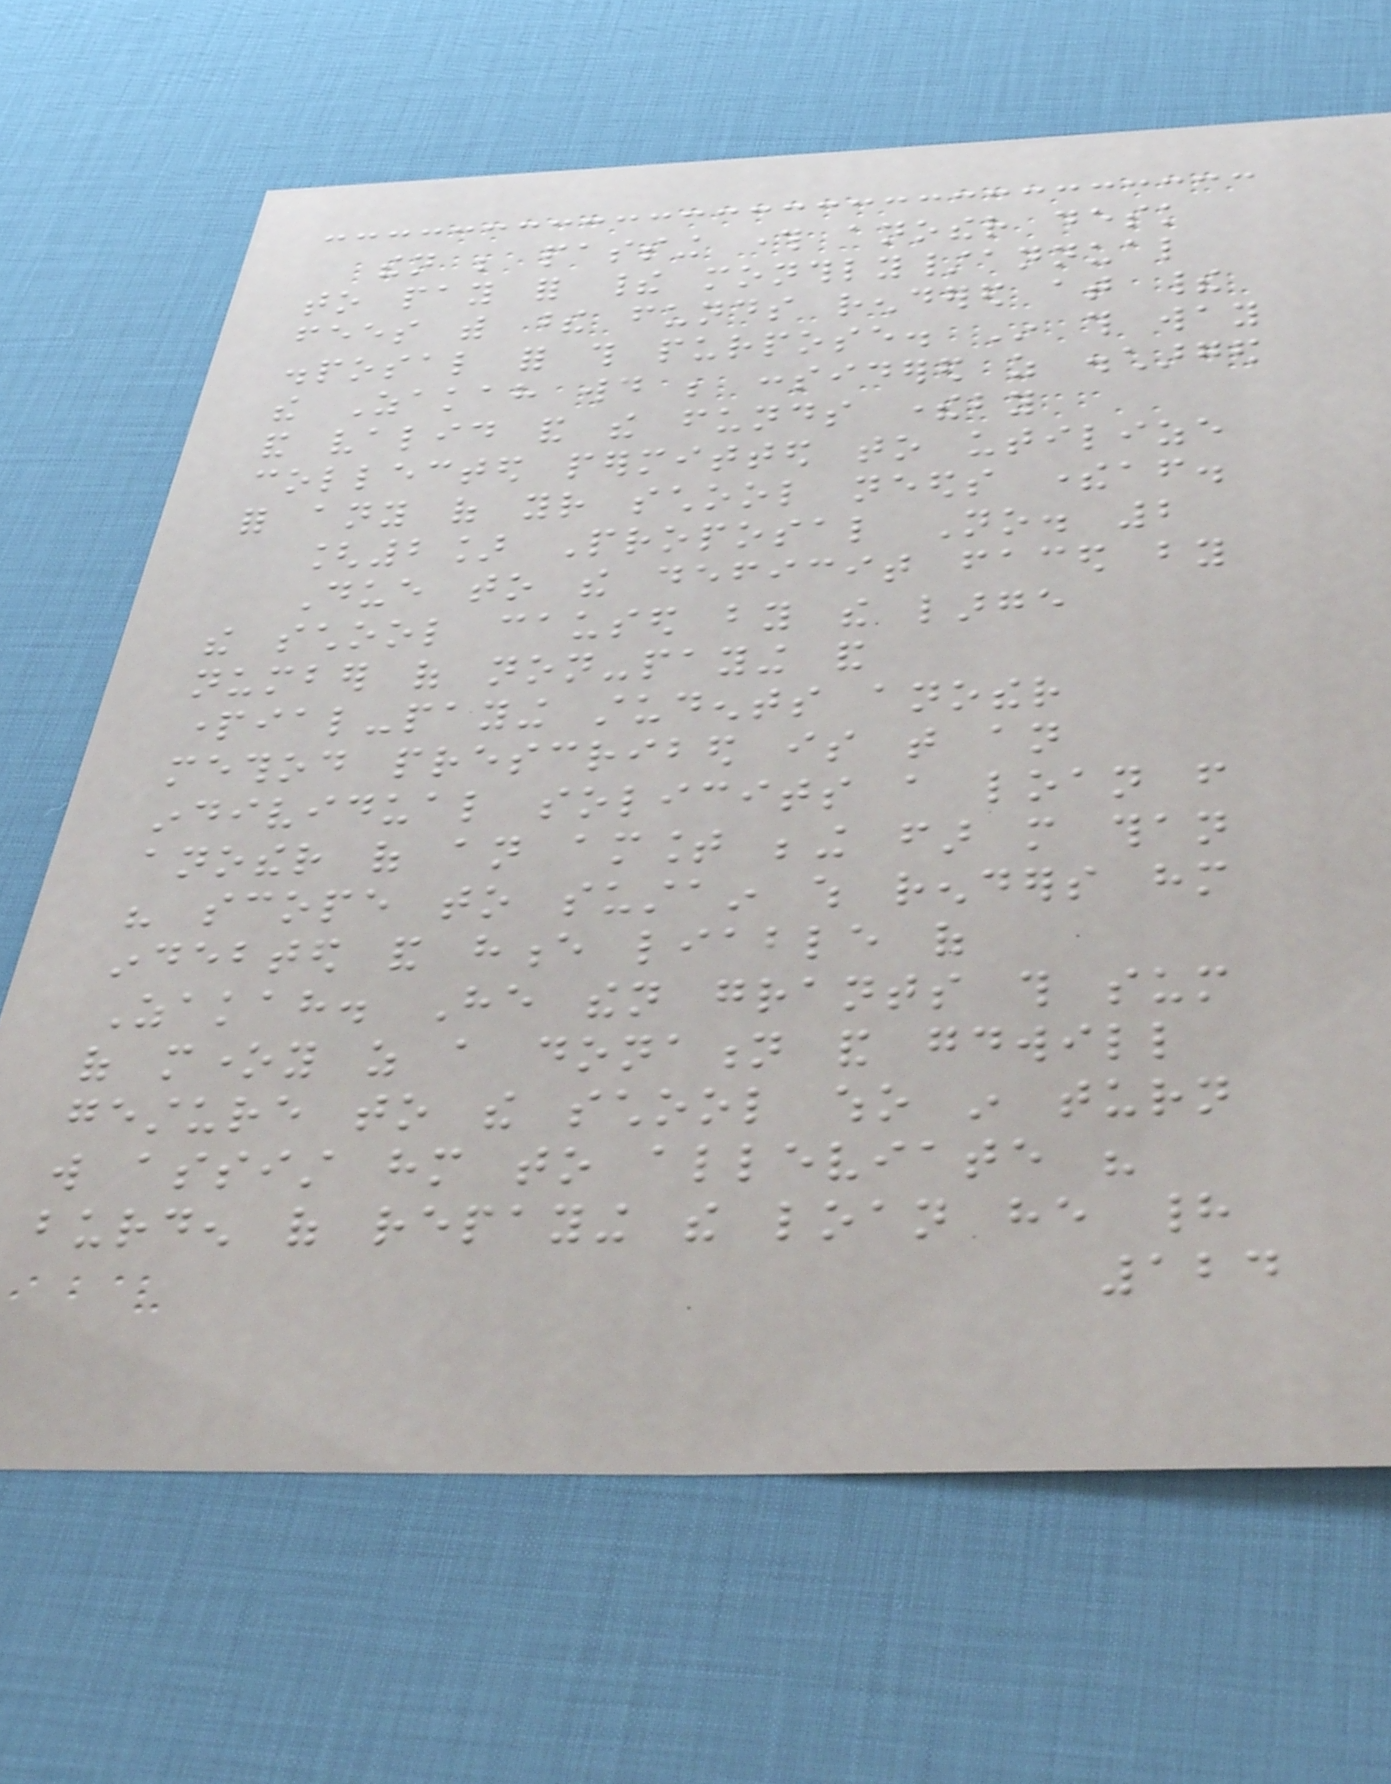then be passing through another desk
to pay for their monthly/annual
fees with these funds rendered at their
disposal for this purpose. In this way
the Zakah would be considered as discharged
and valid and the funds thereby
collected permitted to utilize
for any of your school needs thereafter.
[2] Proposal No. 2
Due to the deficit faced by
the school caused by the large
number of non-paying and
partial-paying students another
method prescribed is that an
individual solicits a loan from
another of an amount being far more than
his scope to sustain which renders him
indebted and hence liable of
Zakah. He then grants this sum
of money as a donation and goodwill
gesture to the school who in turn
will assist him to alleviate his
burden of repaying the loan he had
124
